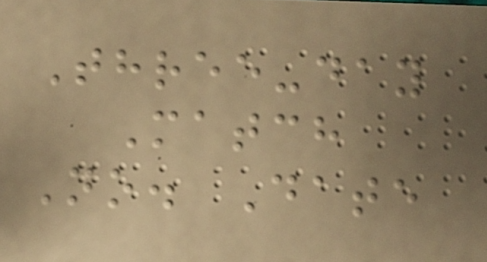Three-day
Match
No. Date
